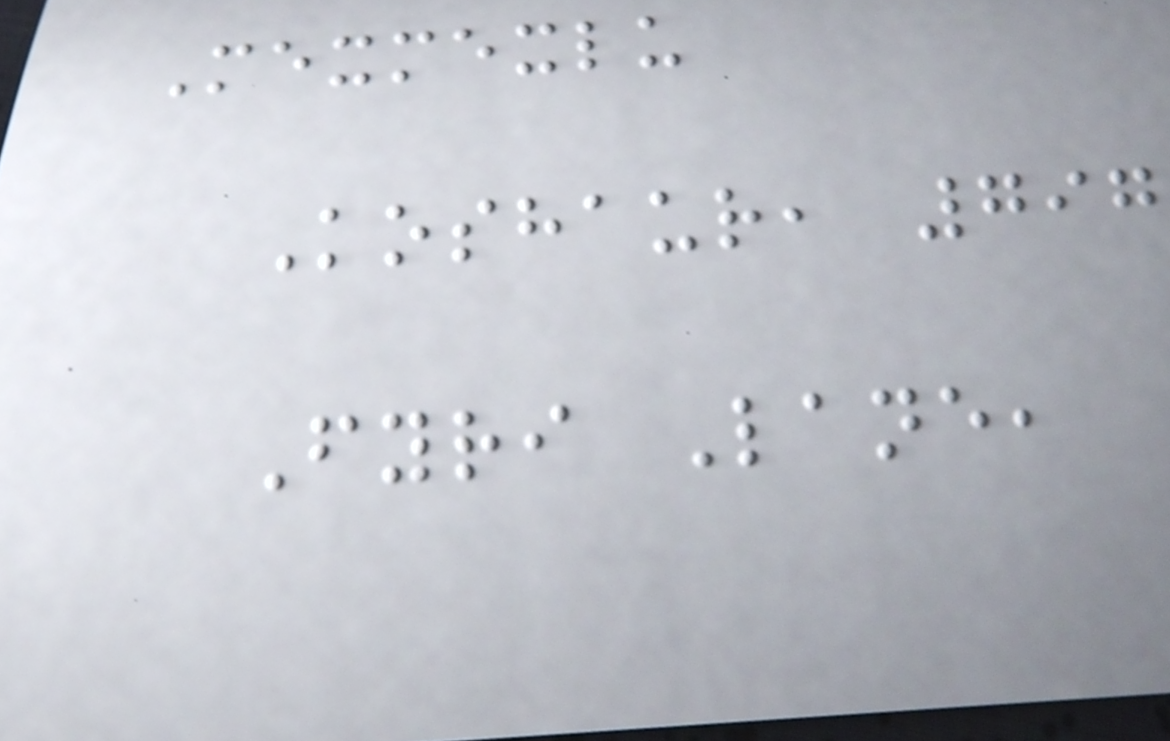Mexmexlu
Koshaur, 797
Fyri Lane,
